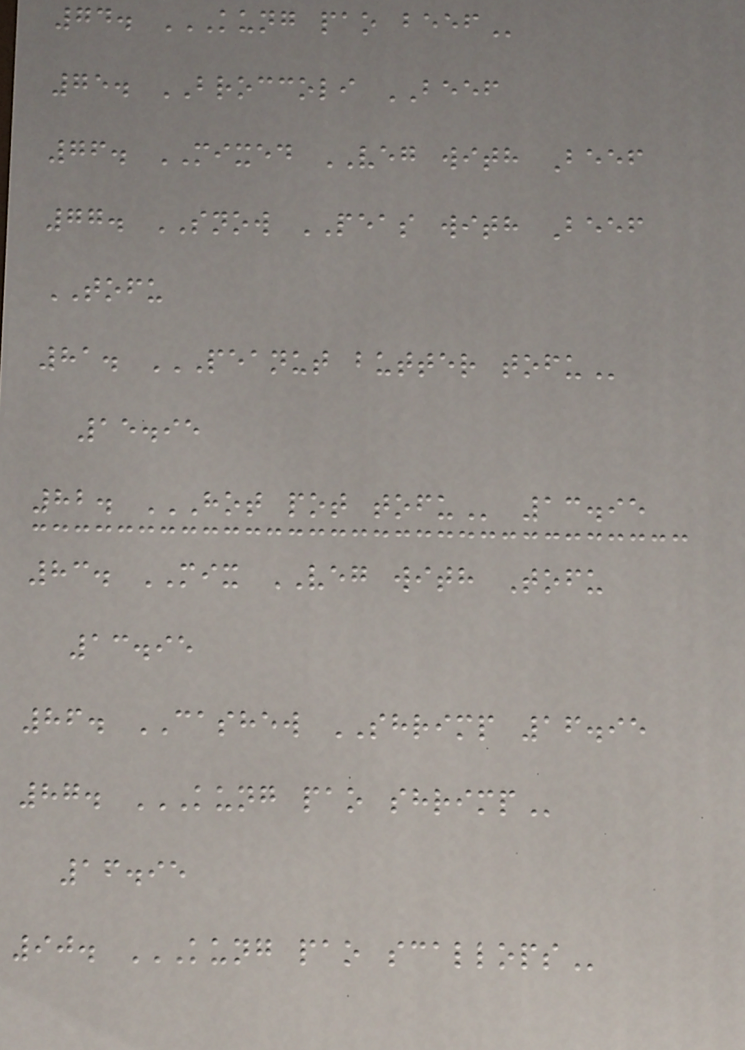74. KUNG PAO BEEF
75. BROCCOLI BEEF
76. MIXED VEG with Beef
77. SNOW PEAS with Beef
TOFU
81. PEANUT BUTTER TOFU
15.95
82. HOT POT TOFU 13.95
83. MIX VEG with Tofu
13.95
86. CASHEW SHRIMP 16.95
87. KUNG PAO SHRIMP
16.95
90. KUNG PAO SCALLOPS
